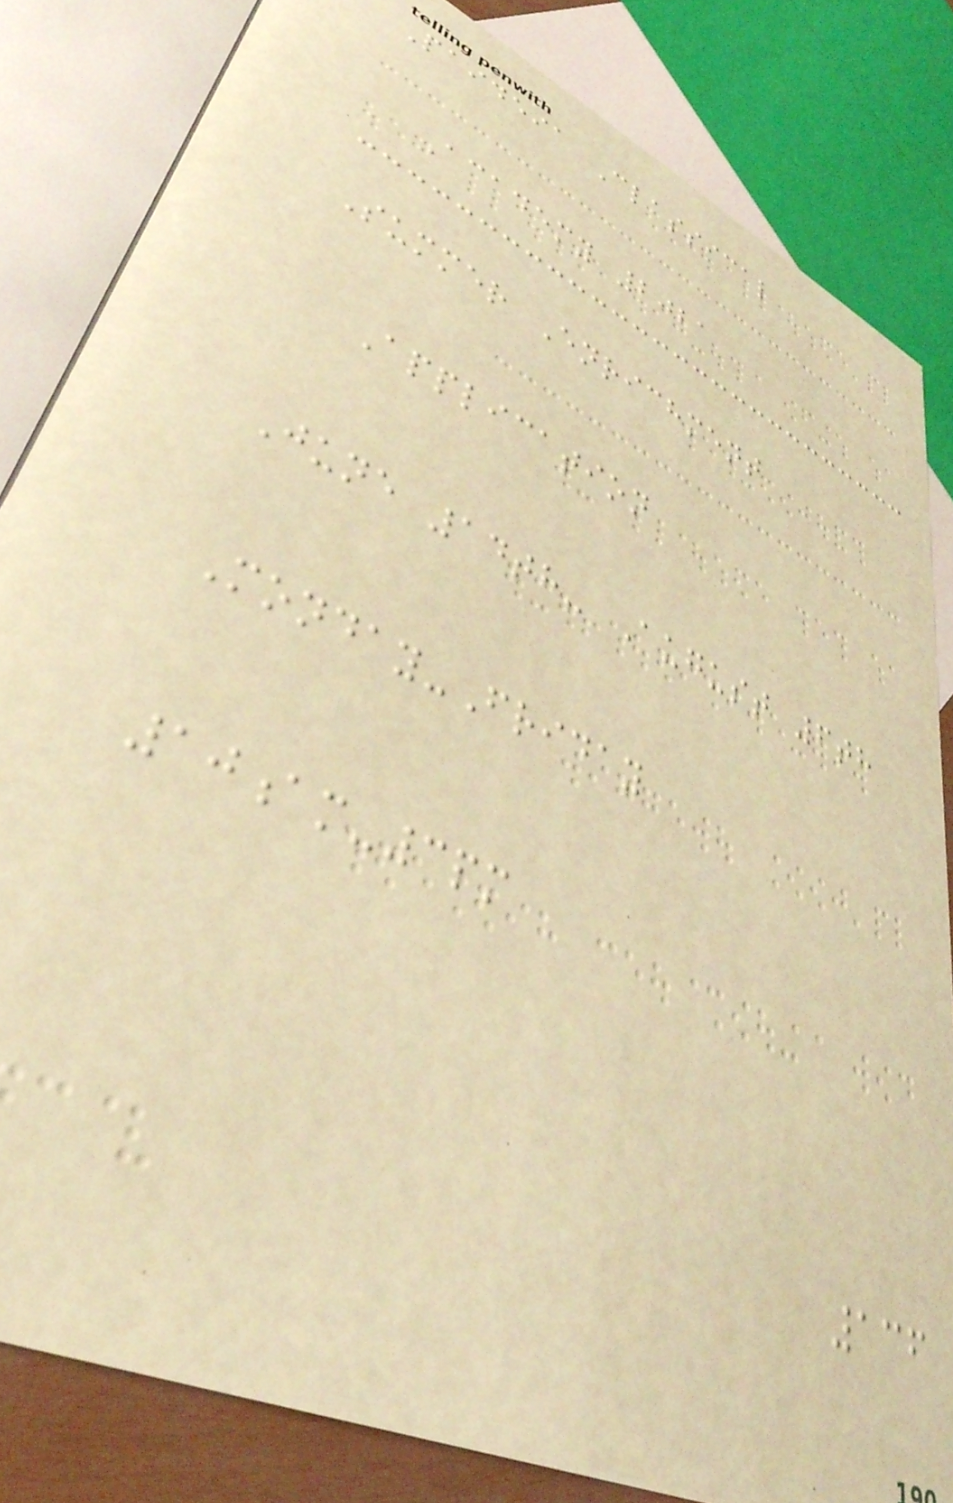Paideia Classical
Academy 2021
Summer Enrichment
Application
June 14th- August 6th
Monday-Friday
10am-3pm
136
